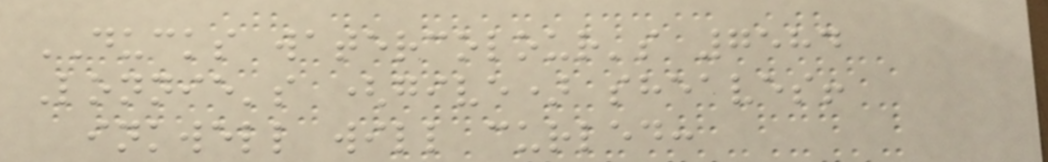DUCKS watercolour's 7584
Lonnie's (give) sheaves!
inkwell will curled:
